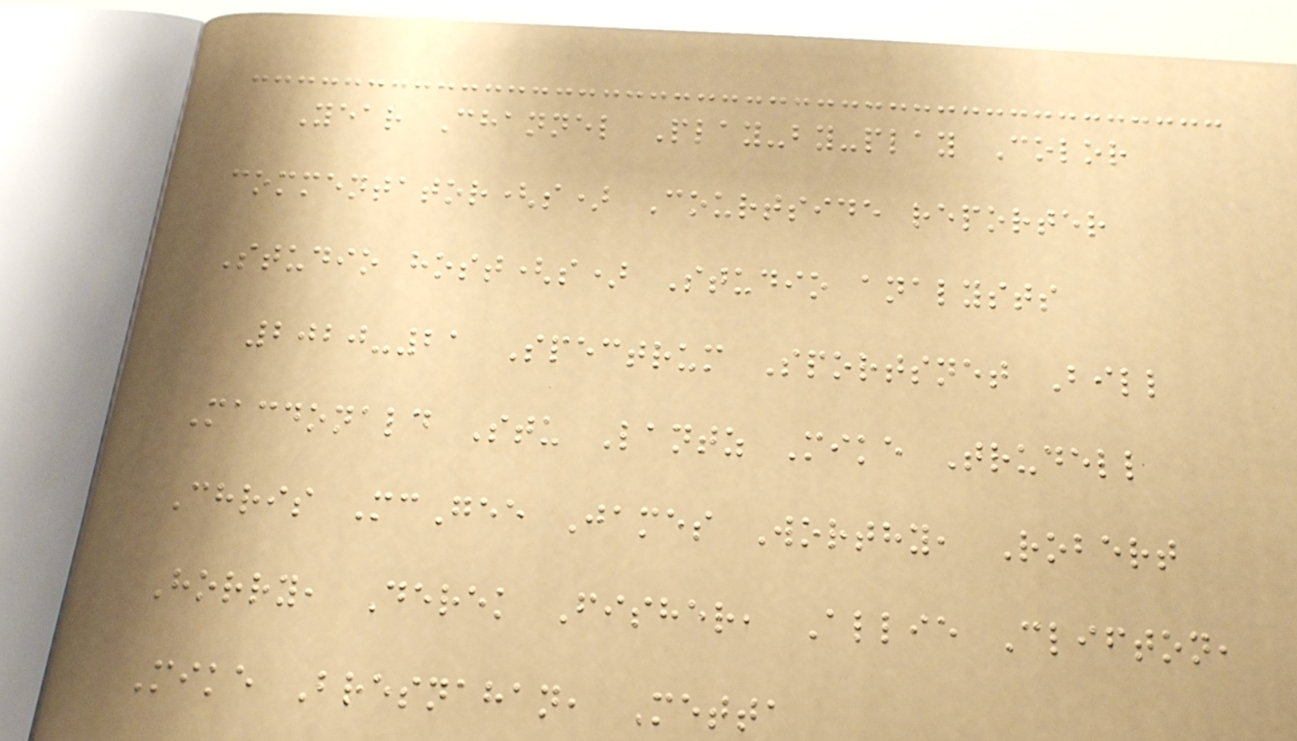Year Channel Play-by-play Color
commentator(s) Courtside reporter
Studio host(s) Studio analysts
2020-21 Spectrum Sportsnet Bill
Macdonald Stu Lantz Mike Trudell
Chris McGee James Worthy, Robert
Horry, Derek Fisher, Allie Clifton,
Mike Bresnahan, Metta
